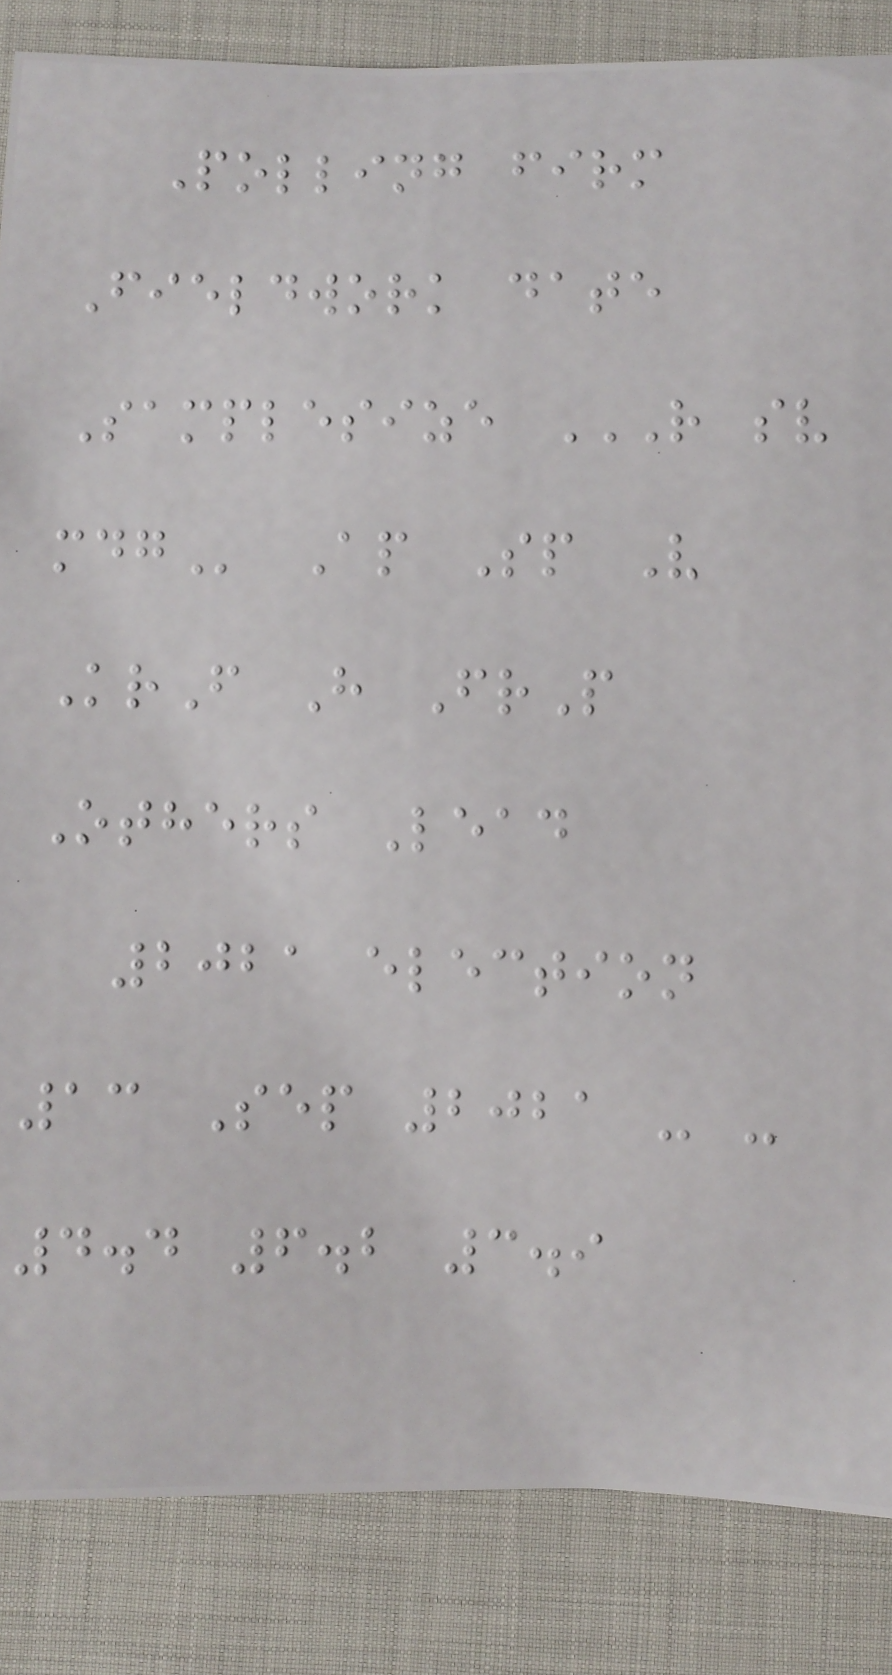Polling firm
Fieldwork date
Samplesize R SV
MDG Ap Sp V
KrF H FrP
Others Lead
2021 election
13 Sep 2021 - -
4.4 6.2 3.9
